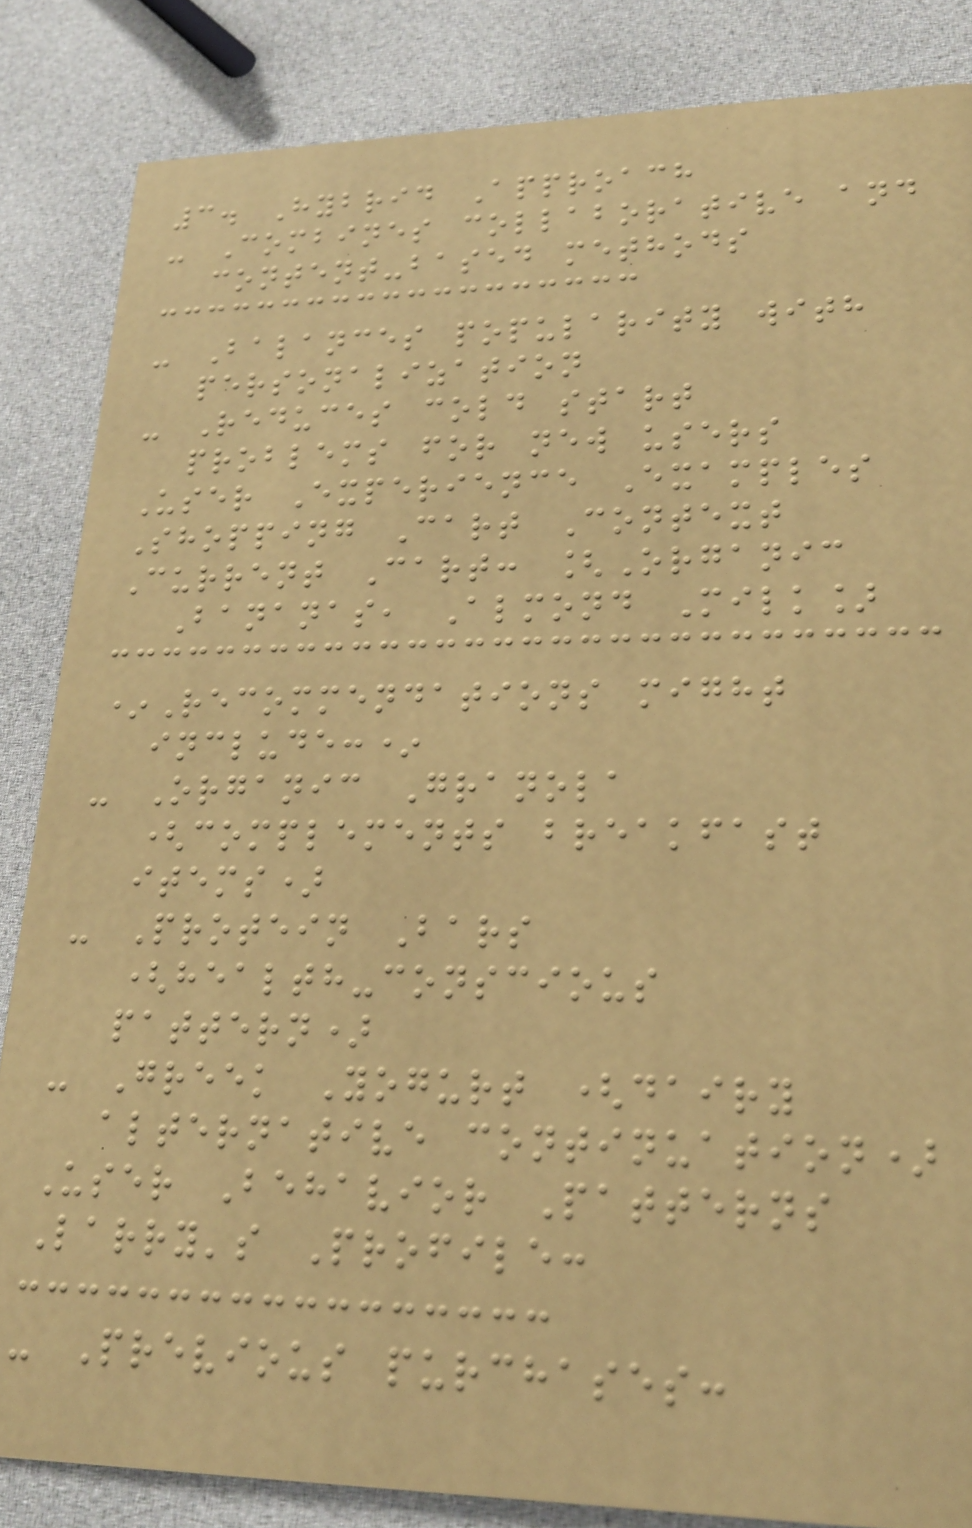3. Hybrid Approach
- Combines collaborative and
content-based methods
- Balances popularity with
personalization
- Reduces cold start
problems for new users
User Experience Examples
Shopping Cart Context
Current Cart: [Organic
Bananas, Almond Milk]
*Recommendations might
include:*
- Organic Granola
(complements breakfast
items)
- Protein Bars
(health-conscious
pattern)
- Greek Yogurt (dairy
alternative continuation)
User Behavior Patterns
Larry's Profile:
- Previous purchases:
